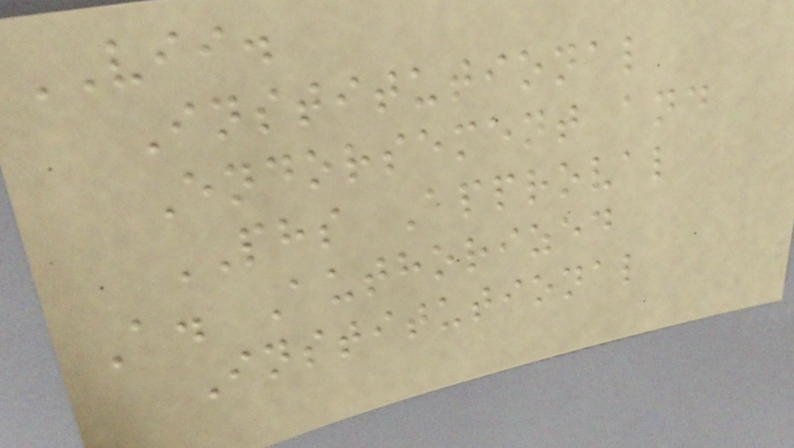VII.
Institutional
Endorsement and
PHS Approval
A. Authorized
Institutional
